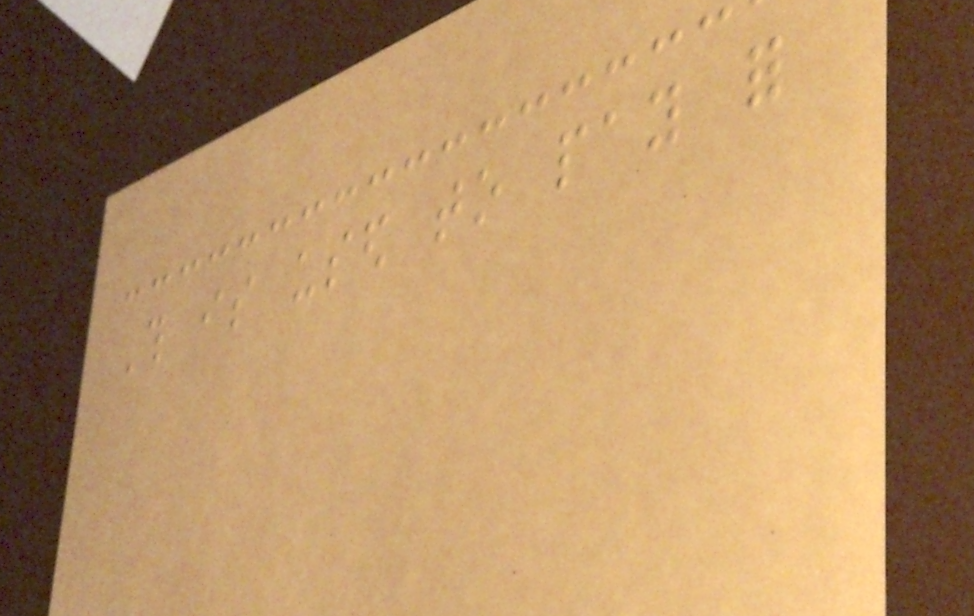This is used to pay for
